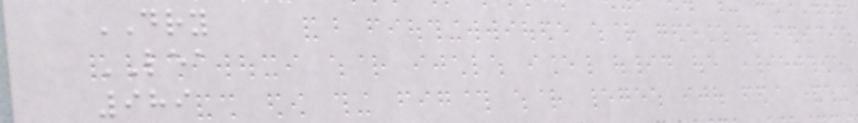DRY
LEA
989
